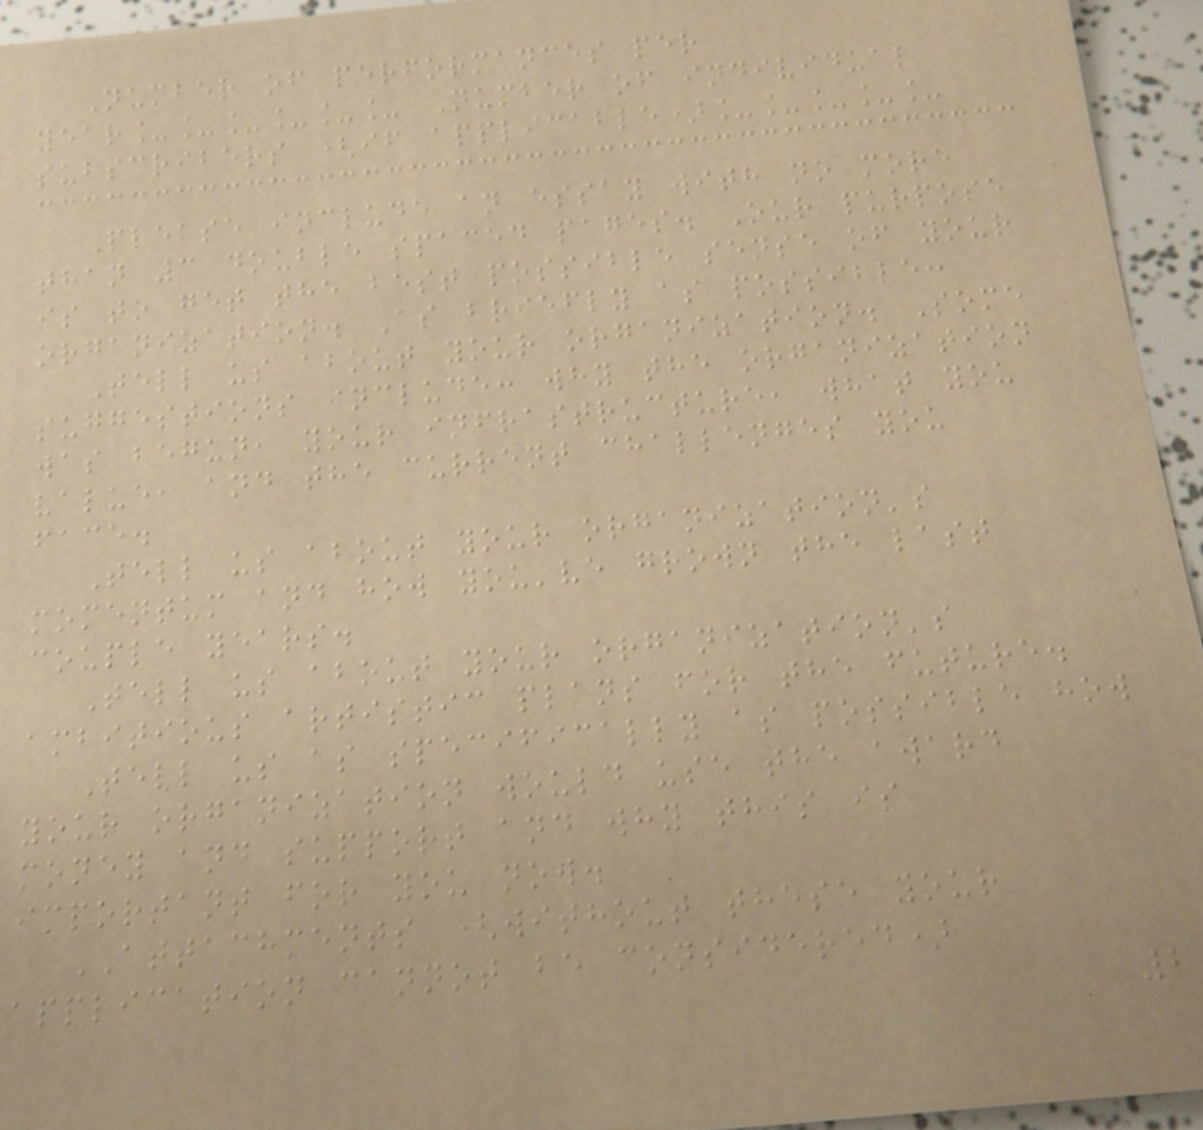Number of performances per
year______ Number of individual
subscribers (if applicable)_____
Please include an essay with no more
than 3 double spaced pages. Our purpose
is to get the best possible sense of your
organization. As briefly as possible:
Tell us about your organization. Some
suggestions include: why the organization
was begun, your infrastructure, what you
value, and the current challenges you
face.
Tell us about your organization's
momentum and how you've grown the last
couple years.
Tell us about your organization's
ambitious artistic plans for the future.
Tell us as specifically as possible how
your organization would use the award
money and support and why this is
important for you now.
ATTACHMENTS (without these your
application cannot be considered)
2
